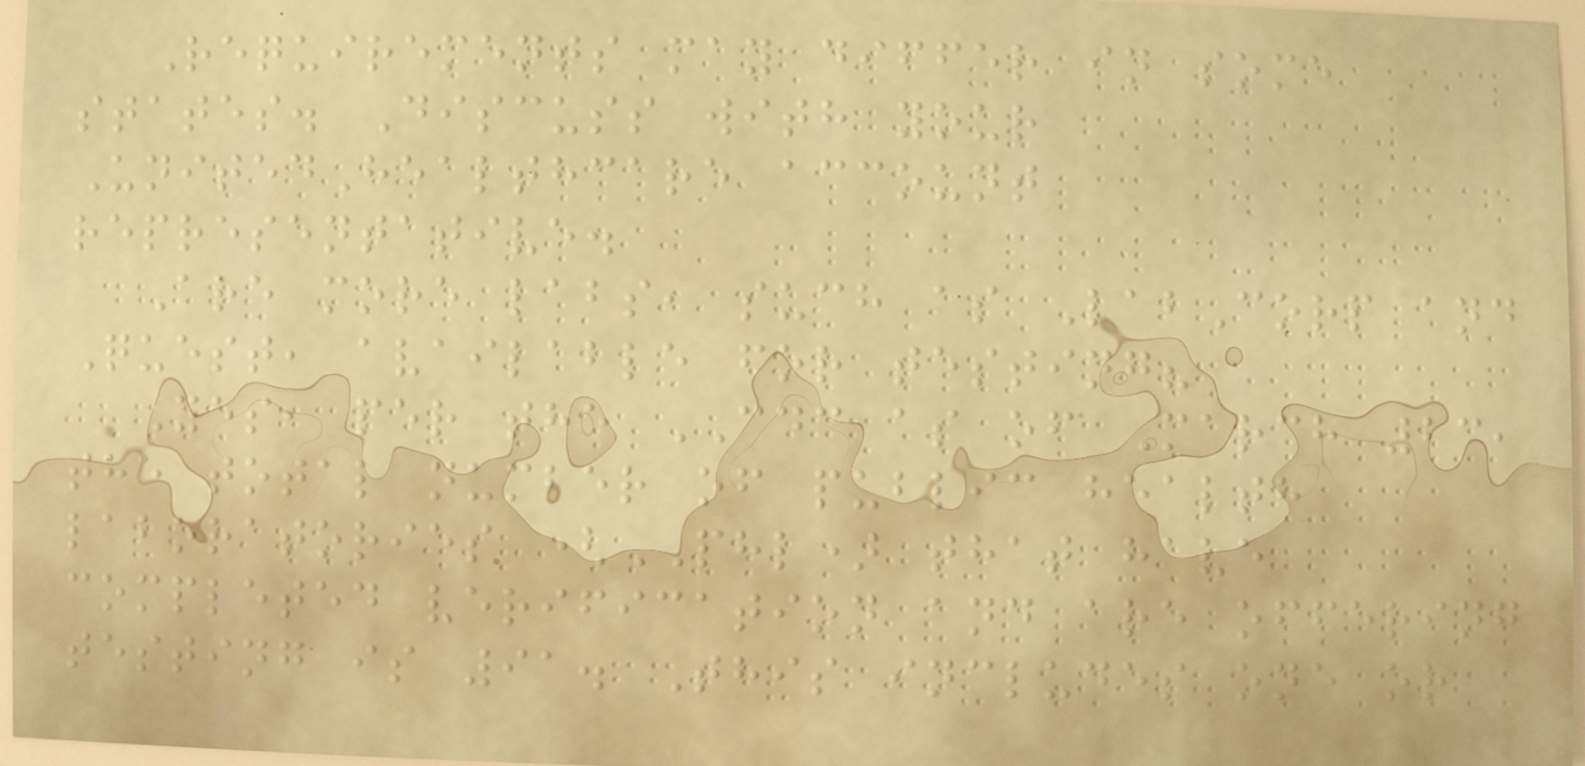Requirements may differ in some
states. Discuss with your
UnitedHealthcare account
representative.
Are more labs, such as LabCorp and
Quest, available for testing?
Yes, per the CDC as of March 23,
the total number of public health
laboratories (PHL) that have
completed verification and are offering
testing is 91. This includes one or
